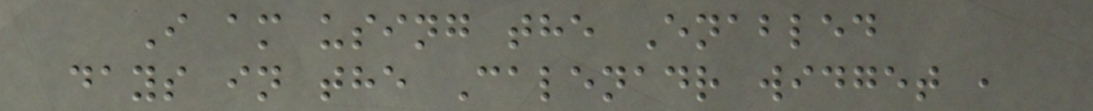I am using the Enabled
days in the Calenadr widget ,
